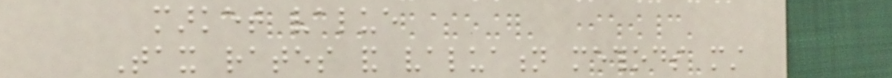market value
Tax rates and valuation methods must
